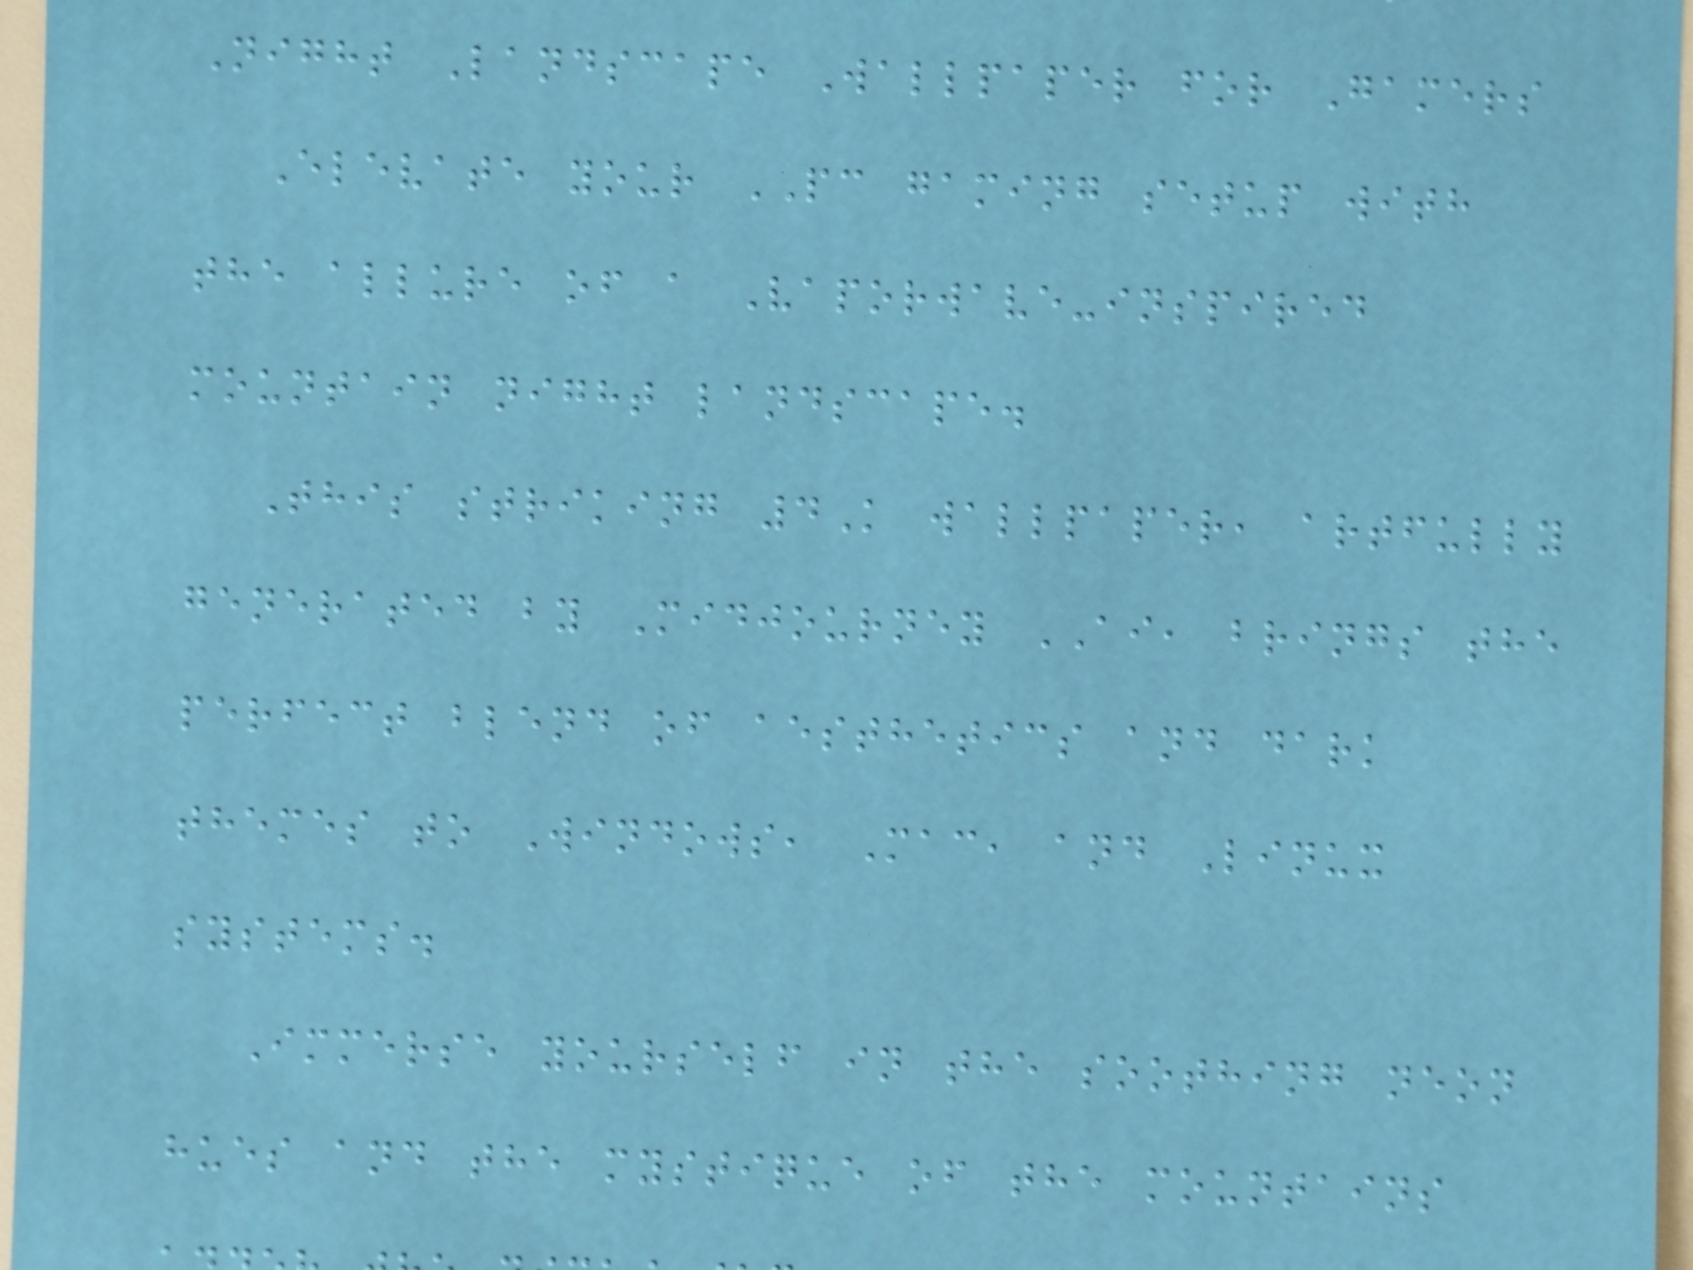Night Landscape Wallpaper for Gamers
Elevate your PC gaming setup with
the allure of a Vaporwave-inspired
mountain night landscape.
This striking 4K wallpaper, artfully
generated by Midjourney AI, brings the
perfect blend of aesthetics and dark
themes to Windows, Mac, and Linux
systems.
Immerse yourself in the soothing neon
hues and the mystique of the mountains
